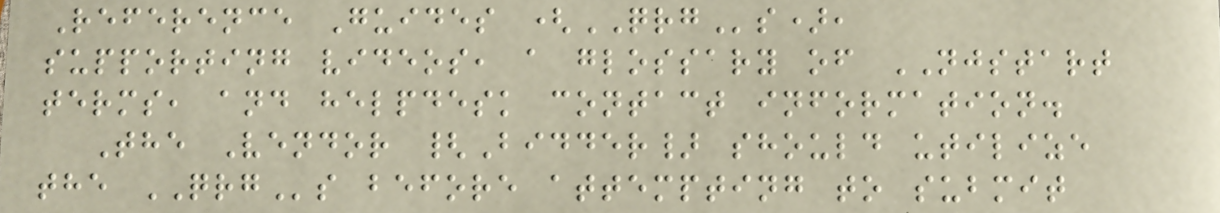Reference Guides (QRGs),
supporting videos, a glossary of NJSTART
terms, and helpdesk contact information.
The Vendor {Bidder} should utilize
the QRGs before attempting to submit
